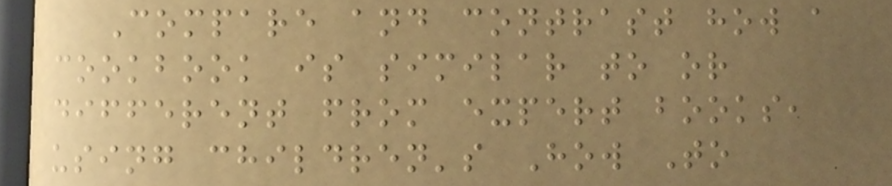Compare and contrast how a
cookbook is similar to or
different from expert books,
using children's How To
